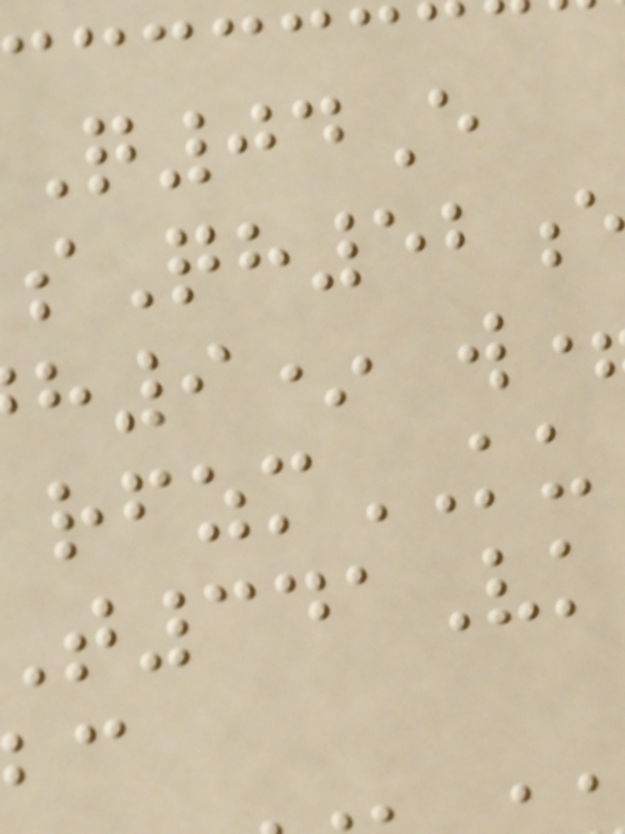Q04E
sQh52
h9* w
rfzmKU
